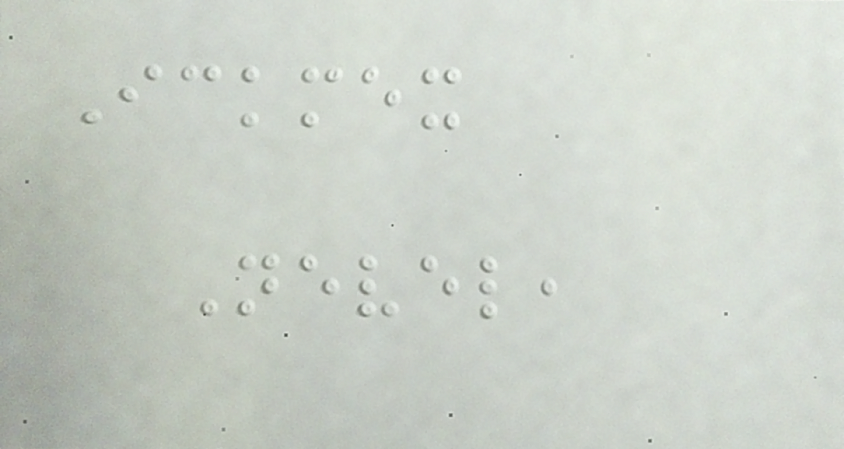Ickmex
Nevel,
